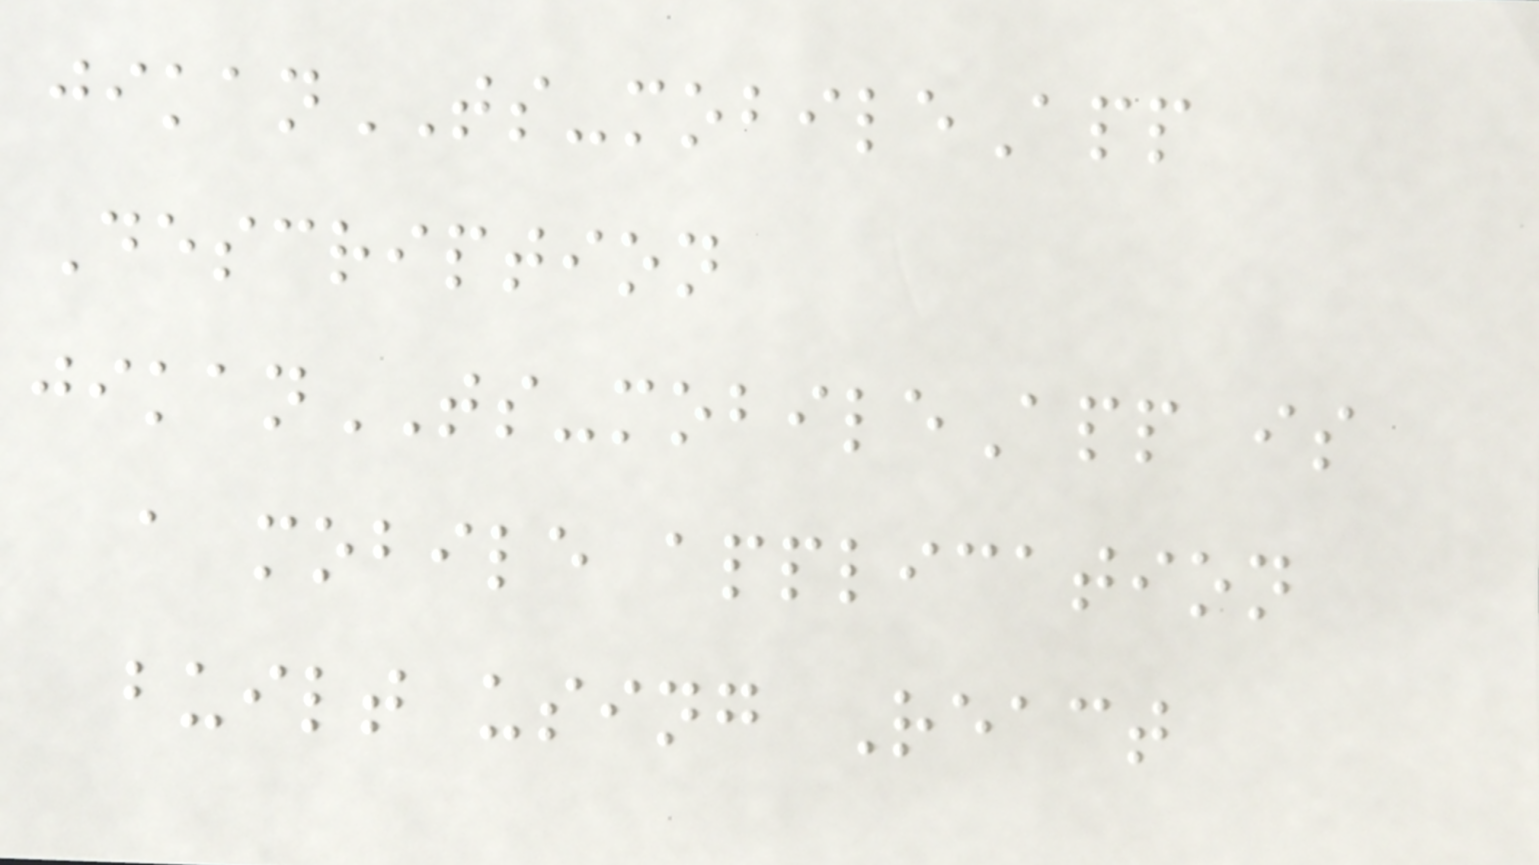jikanTS-mobileApp
Description
jikanTS-mobileApp is
a mobile application
built using React
